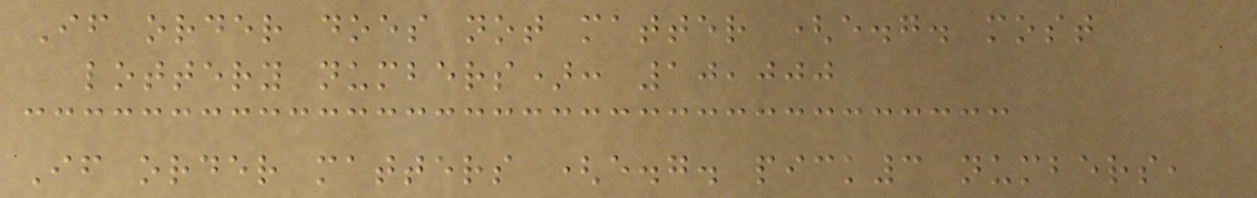If order does not matter (e.g. most
lottery numbers): 10,000
If order matters (e.g. pick3 numbers,
